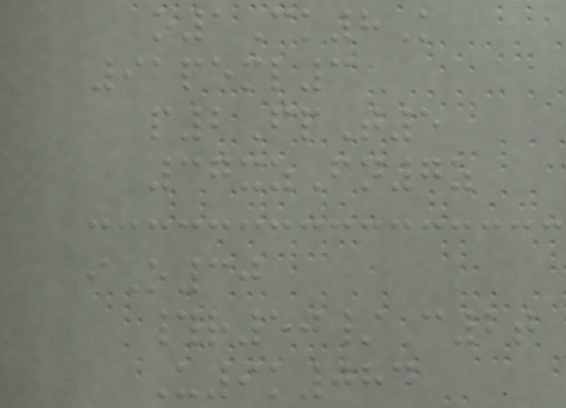o1Ck8K
91peml3
p2FpT5
37xzFn7z
iO30
#r50/C2t
U9k084
